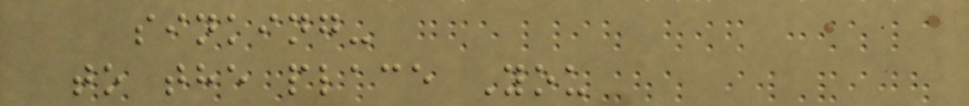sinking-
to the place You
